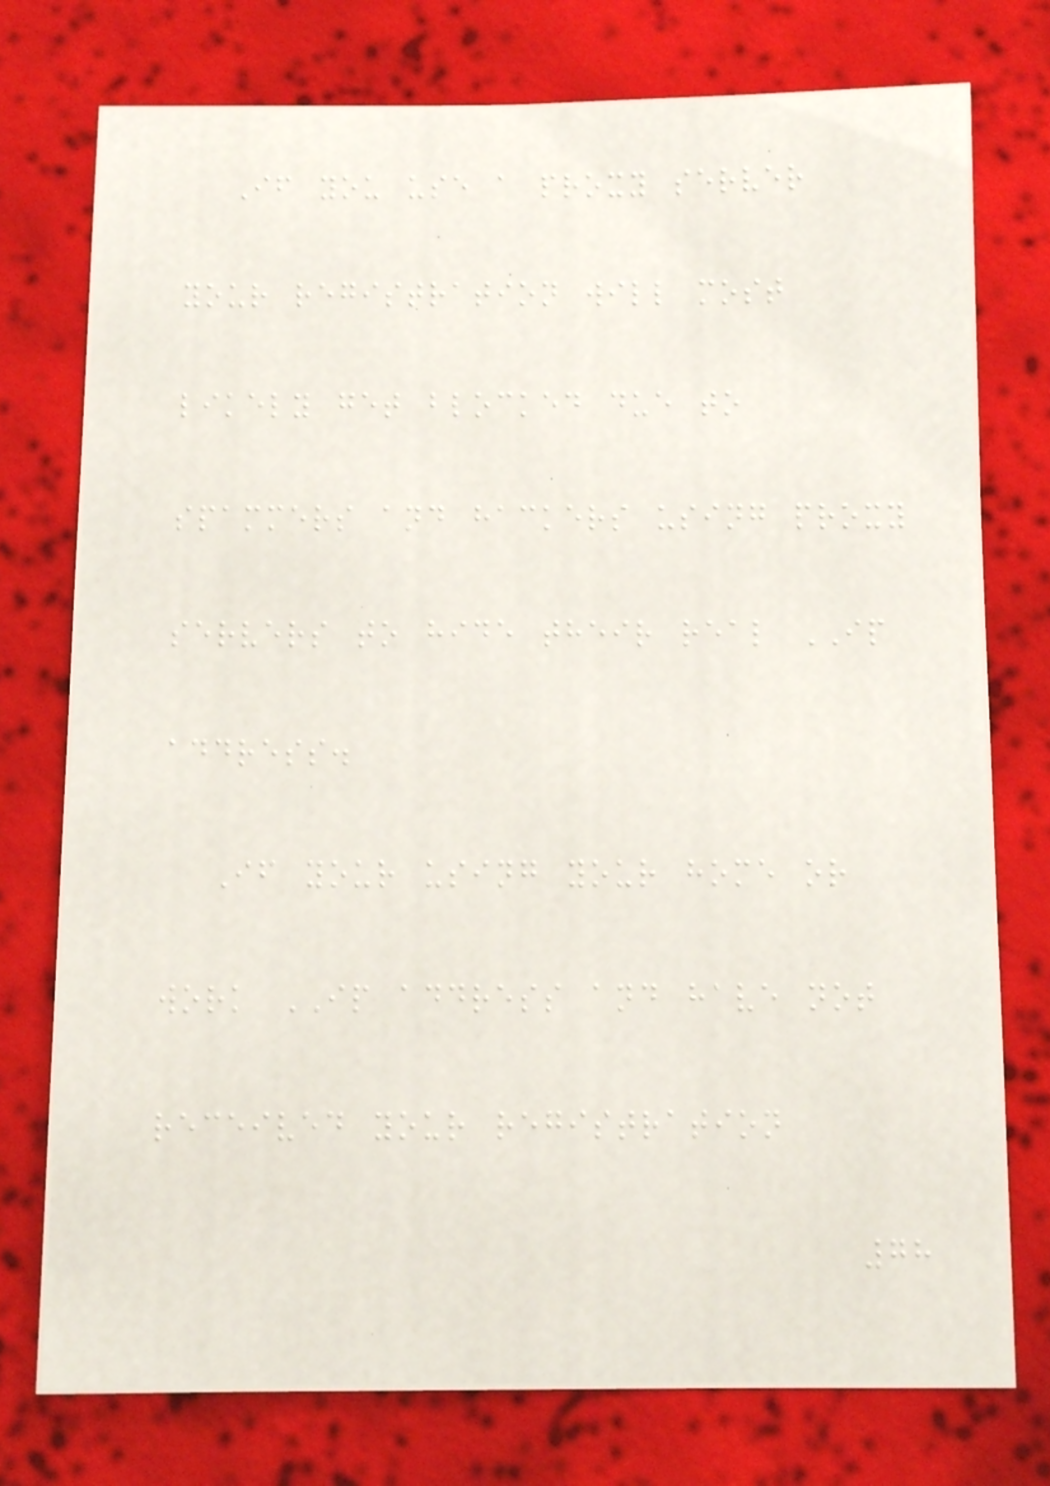If you use a proxy server
your registration will most
likely get blocked due to
spammers and hackers using proxy
servers to hide their real IP
address.
If your using your home or
work IP address and have not
received your registration
78
